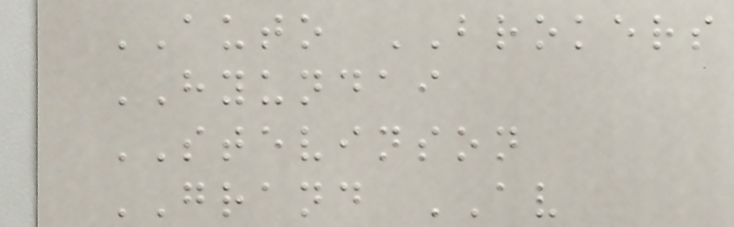AUTO BROKERS
HYUNDAI
STEVINSON
GRAND AV
